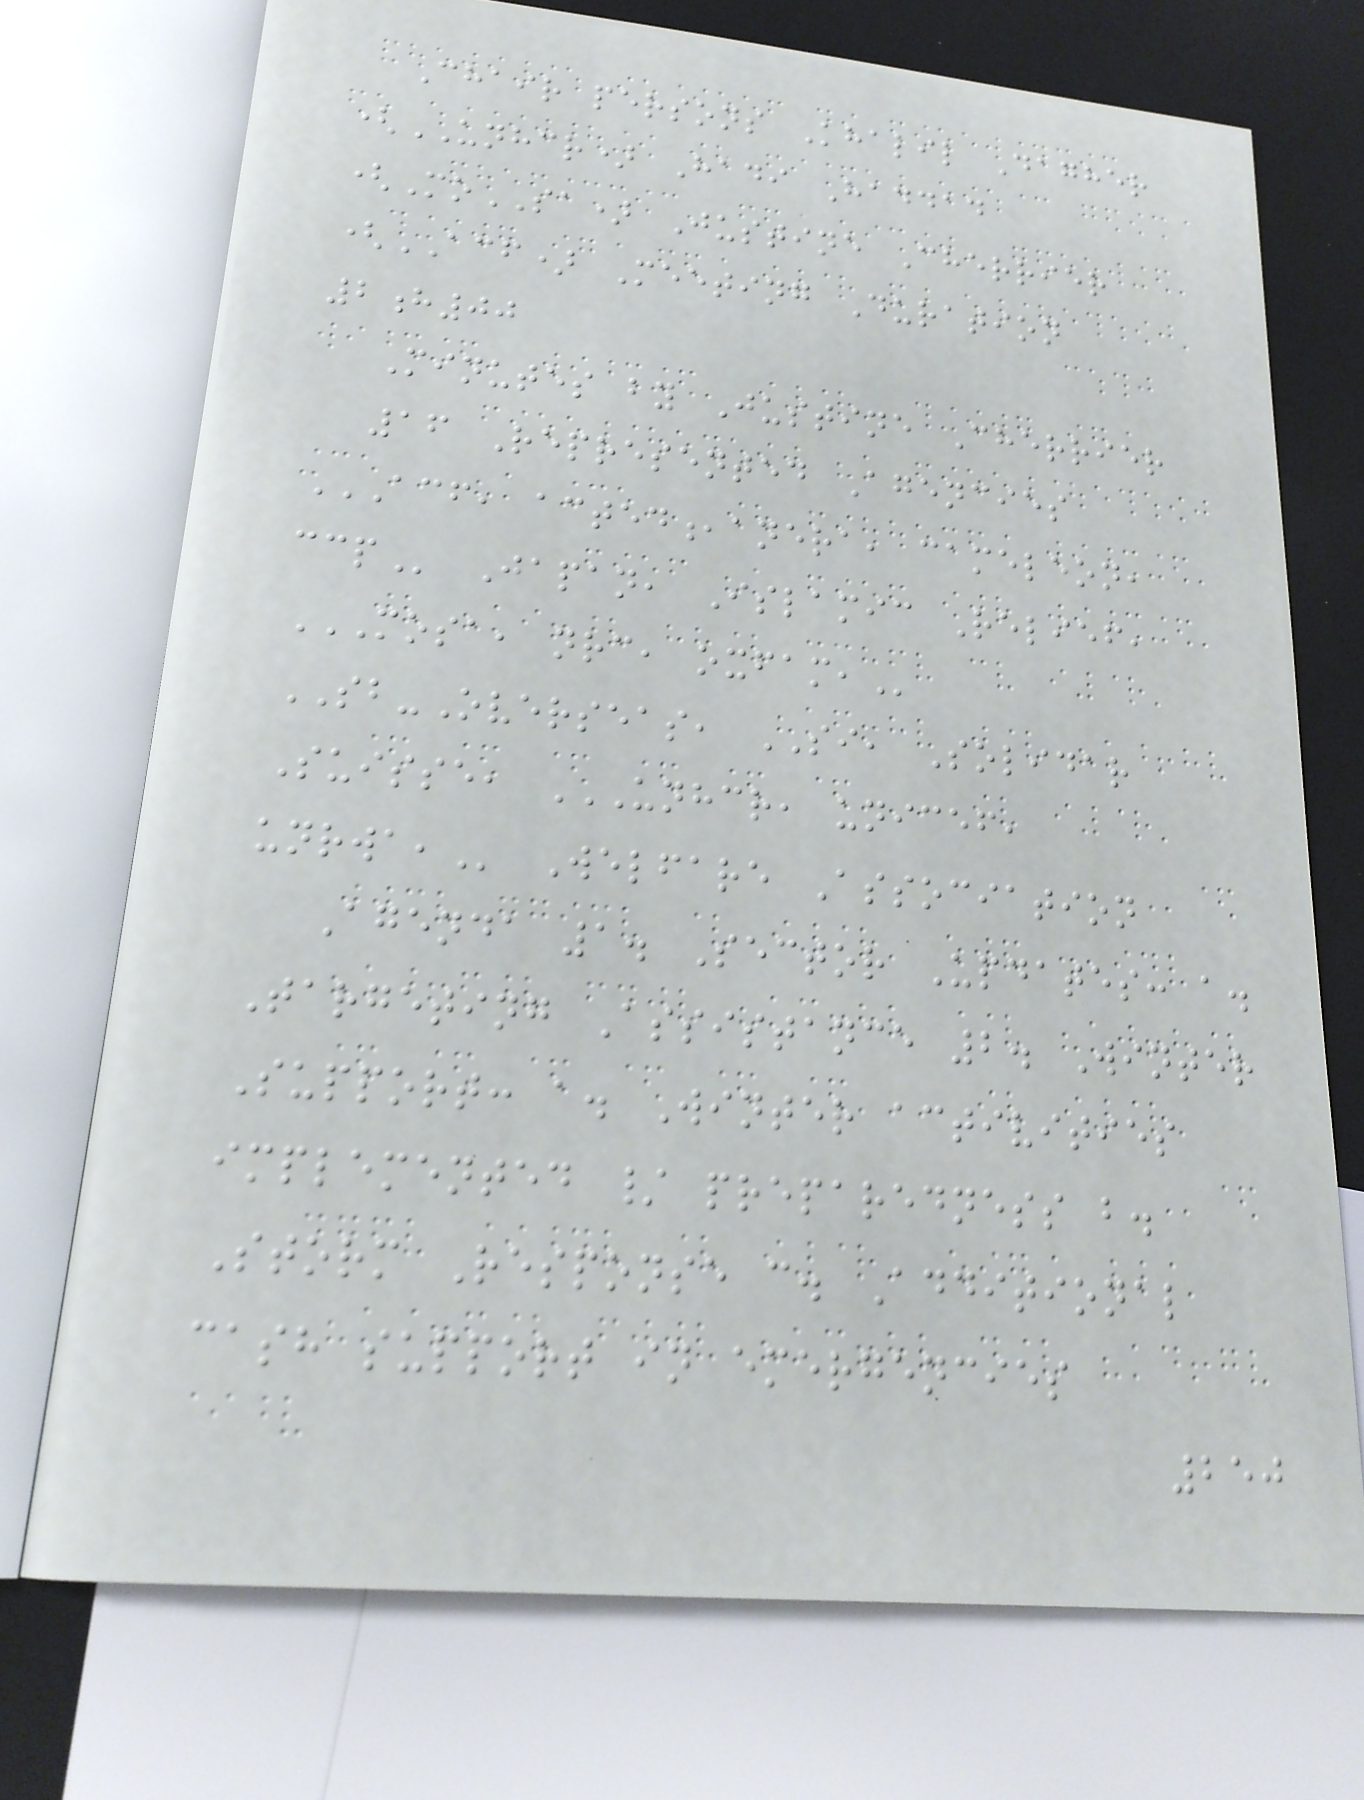Chair persons Khalil Dagher
(UNHCR) Hadi Haddad
(MoSA) Justine Cherrier
(ACF) Meeting Duration
2h00
Minutes by Justine Cherrier
16 Represented Agencies
ACF, ACTED,ANERA, CAMELEON,
CCP Japan, Islamic Relief,
MOSA, NRC, OXFAM,
SB-Overseas, SI, Solidar
Suisse, UNHCR, UNICEF,
UNRWA, Welfare Association
Agenda 1. Sector Updates: a.
Targeting Assistance 2. Winter
Support: a. Winter activities
implemented / preparedness b.
Storm Response c. Additional
cash support in emergencies
250
